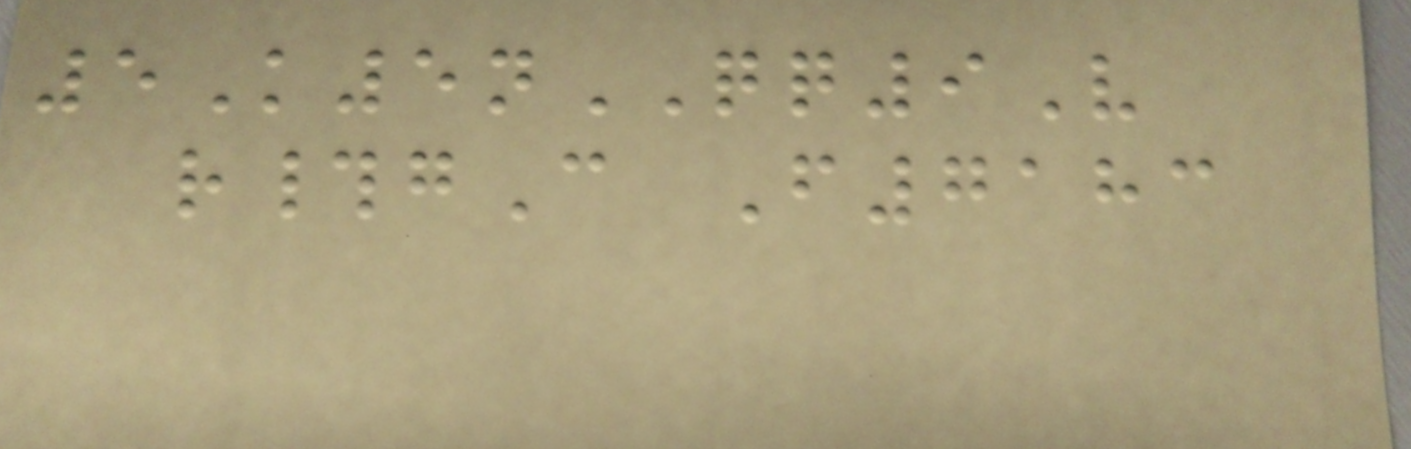5K5nQQ9V
r#gC F7183
